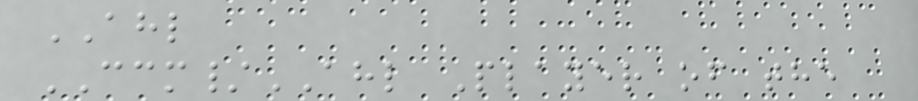AHL
CCM/AHL Player of the
